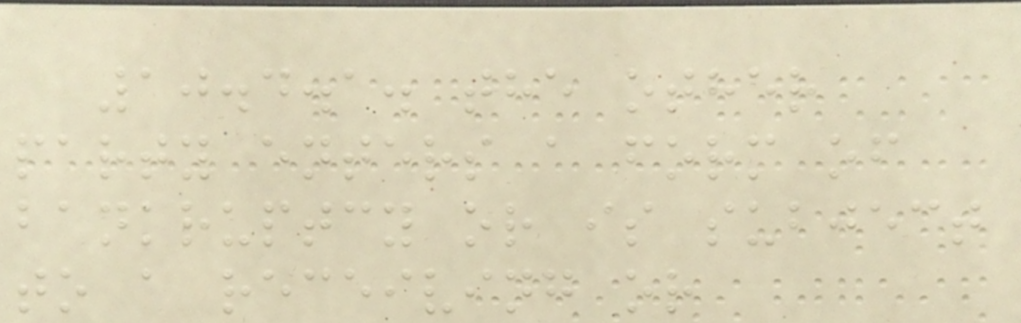10.4.1. the other
party enters a form of
bankruptcy or is subject
to a receiving or
